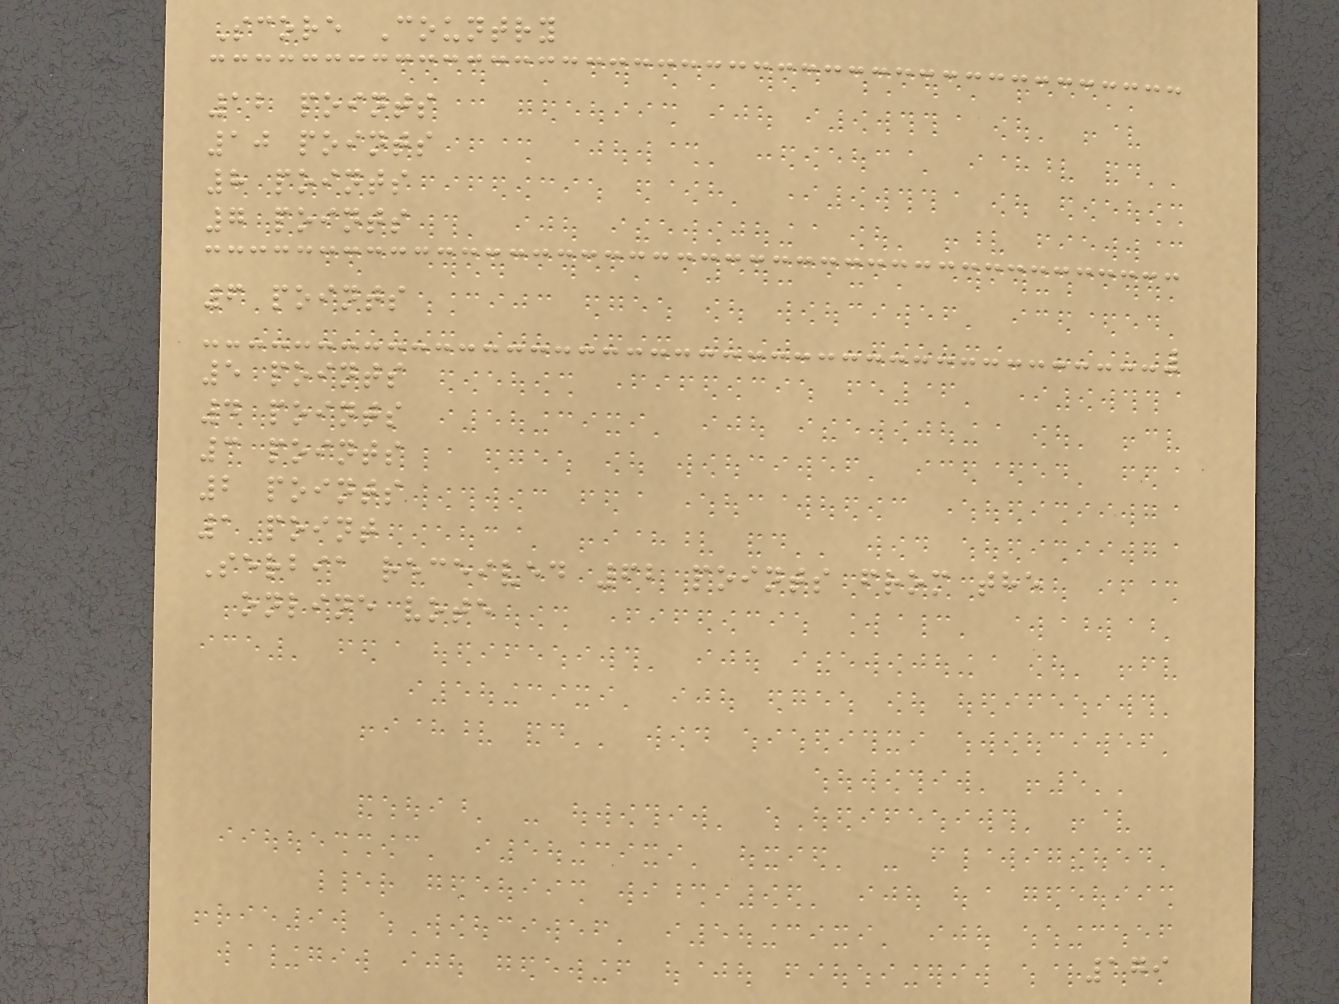Score Country
12 points
10 points
8 points
7 points
6 points
5 points
4 points
3 points
2 points
1 point
Serbia received 62 points from the
online vote
179
